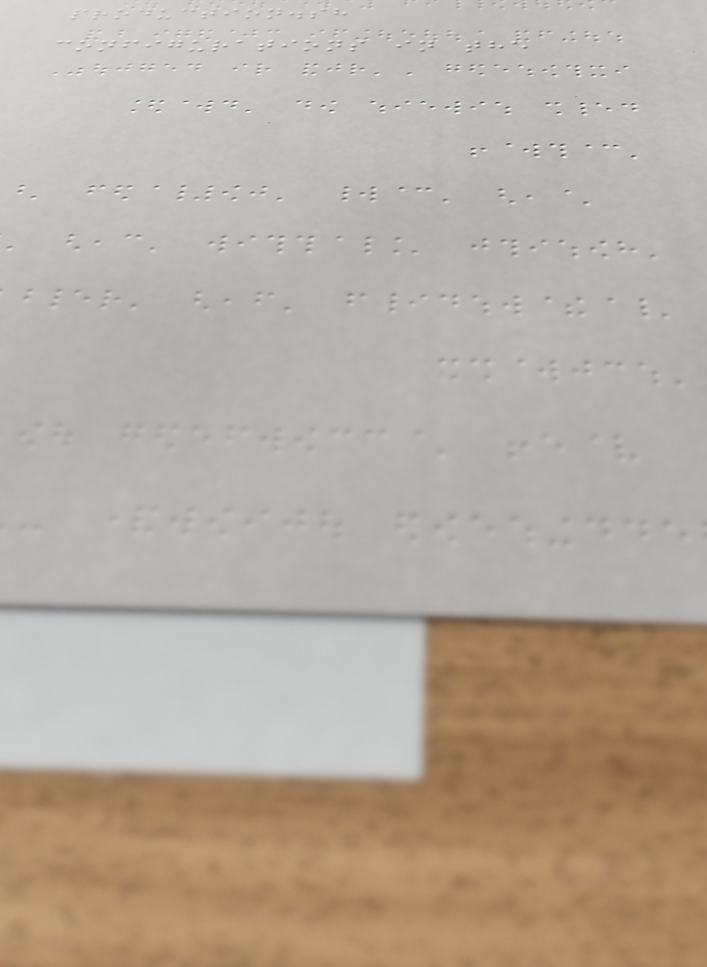production.sh
configurations in the
